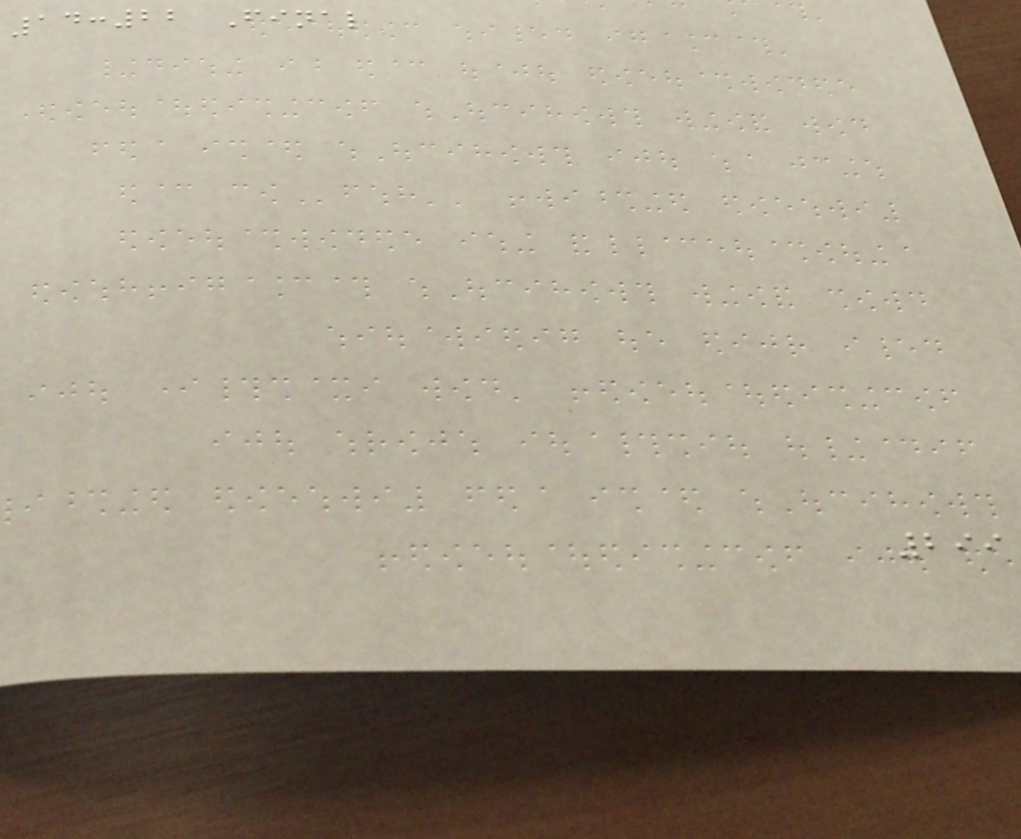14:22 Final
299
